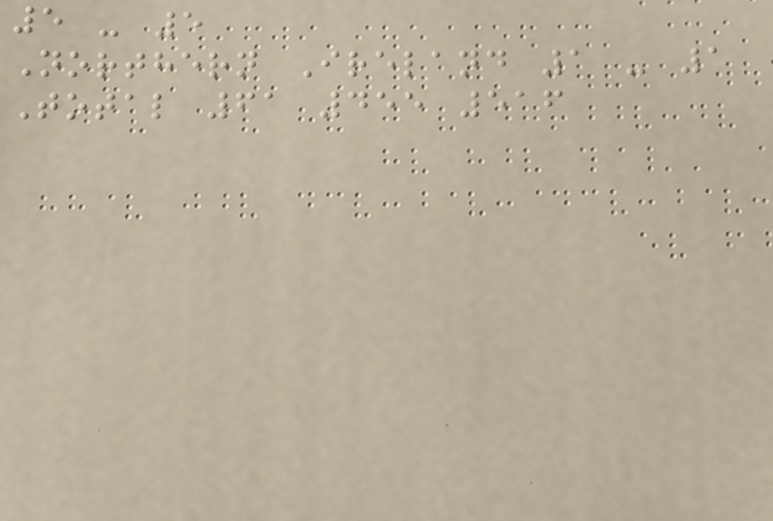5 - 5
Northern Ireland 1 - 1
Total 61 455 516
